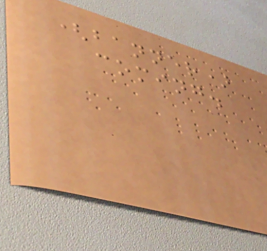(banner)
coming.
